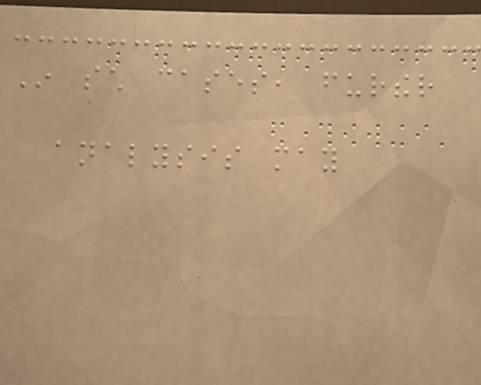In such cases, further
analysis may
